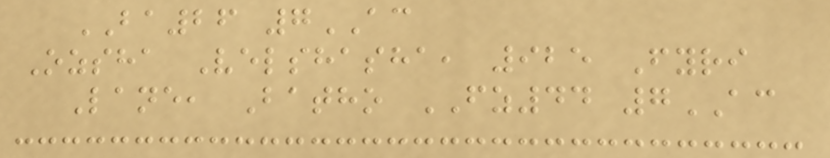BA26 7AC
Ozsha Velshasha, 925 Fyri
Lane, Batho FZ44 7AC
